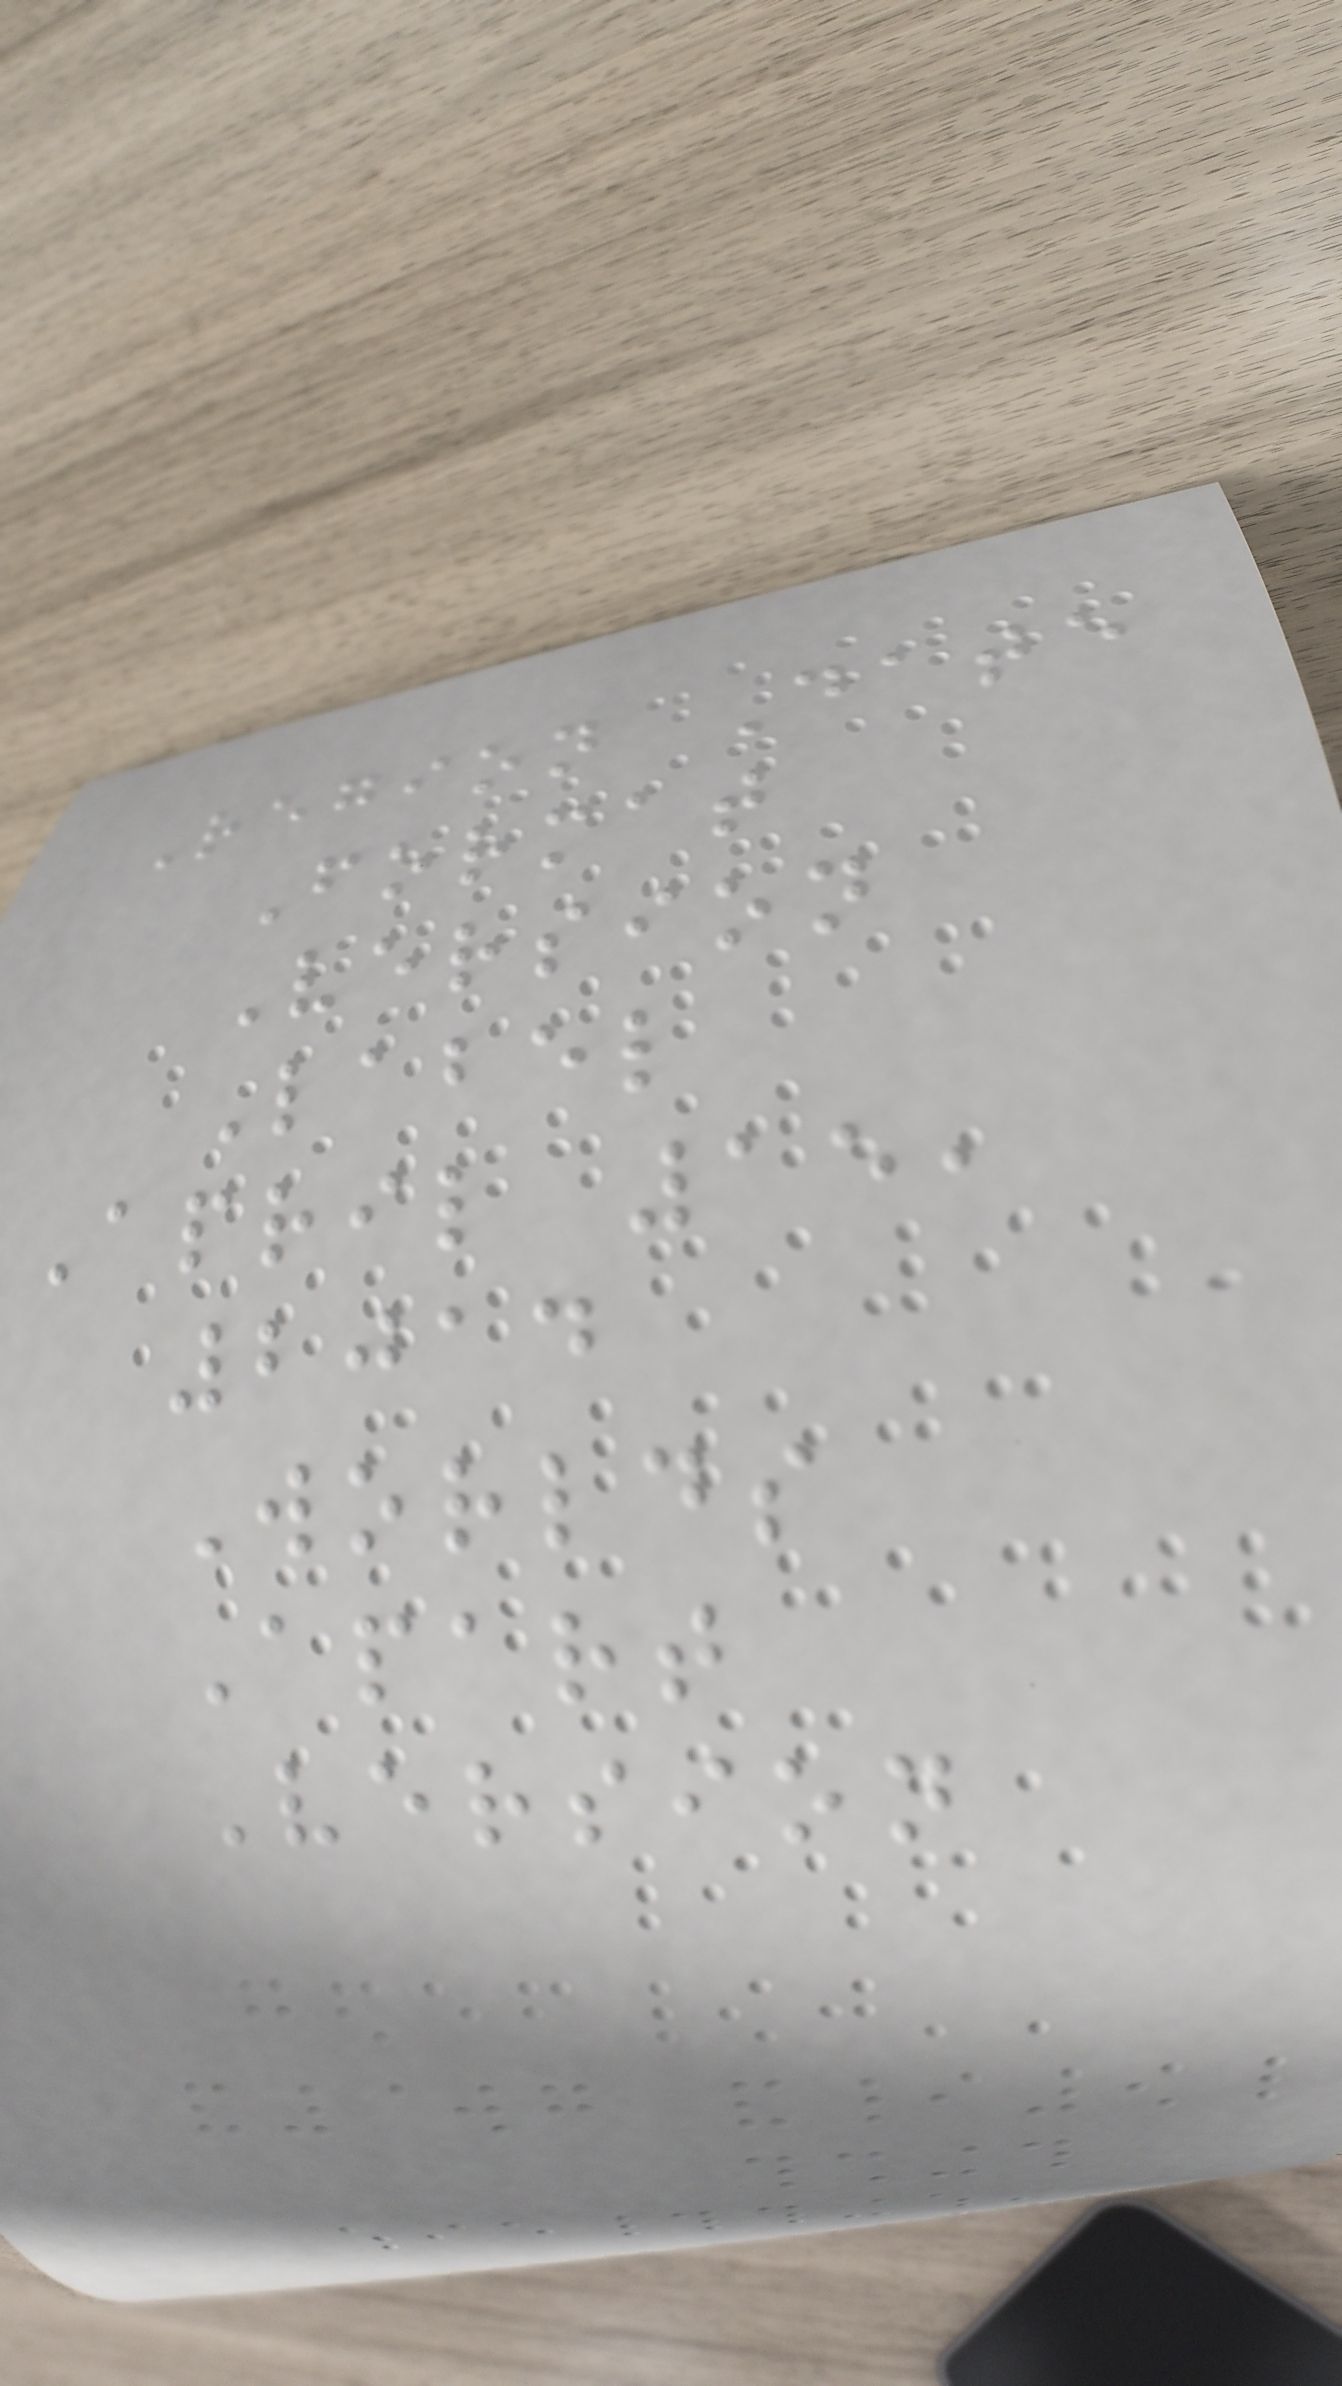Region Date
Format
Version
Label
April 15,
2014
Worlds
Apart
Version
